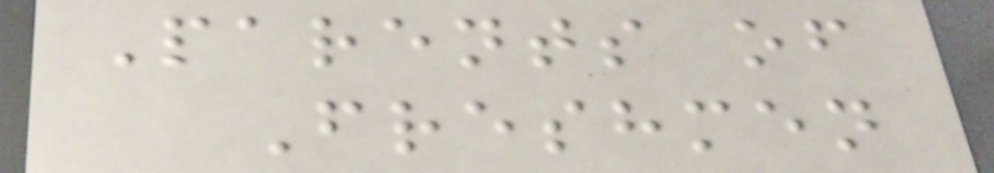Parents of
Freshmen
